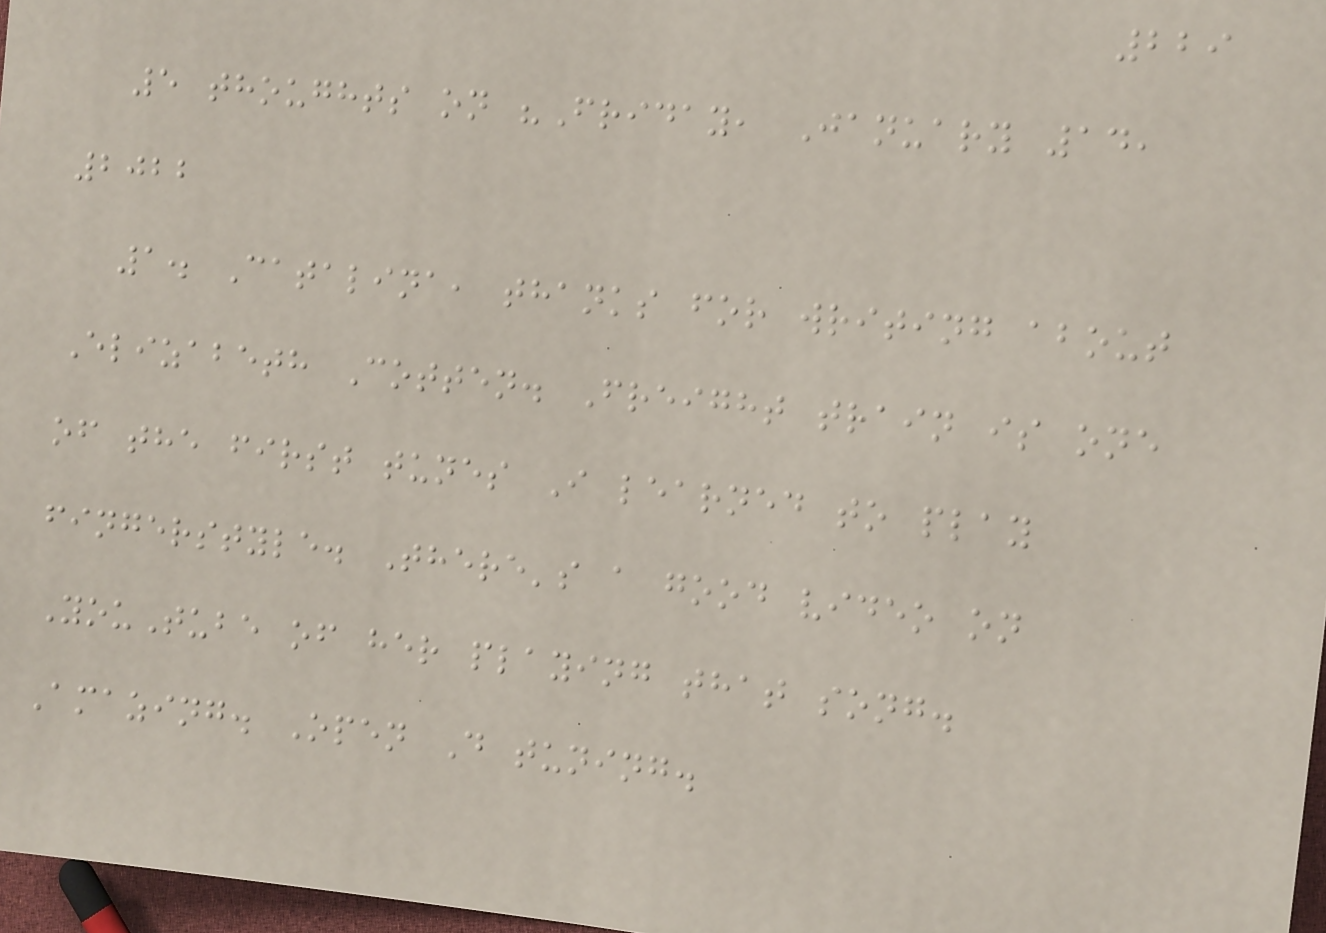229
5 thoughts on "Friday, January 14,
2022
1. Catalina, thanks for writing about
Elizabeth Cotten. Freight train is one
of the first tunes I learned to play
fingerstyle. There's a good video on
YouTube of her playing that song.
Amazing. Open D tuning.
